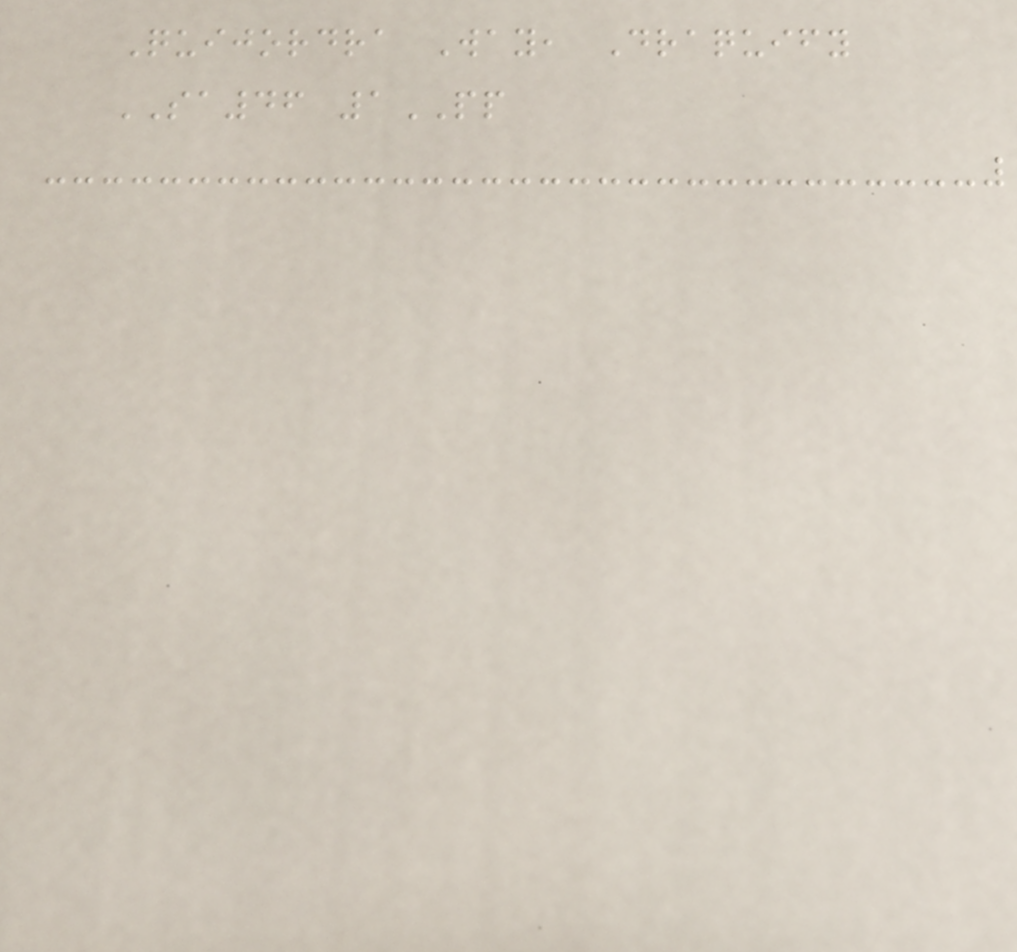Quijordra Way, Draquify
SA46 1PP
